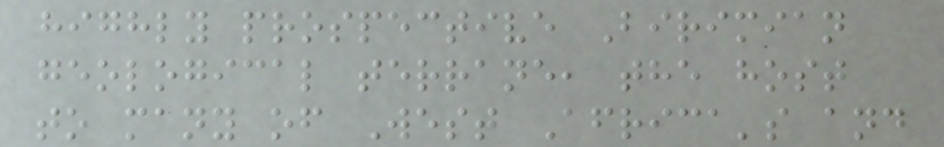highly prospective Birimian
geological terrane, the host
to many of West Africa's and
